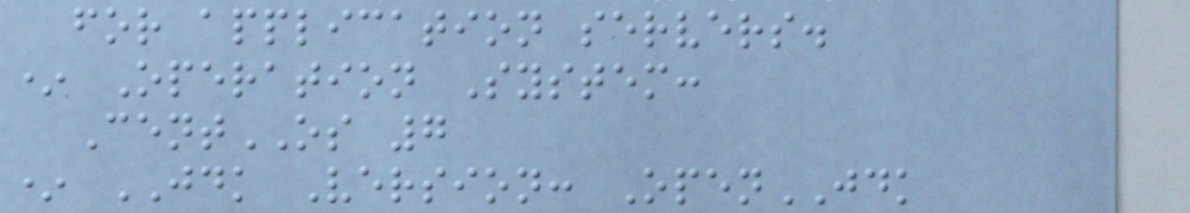for application servers.
* Operation System:
CentOS 7
* JDK Version: OpenJDK
